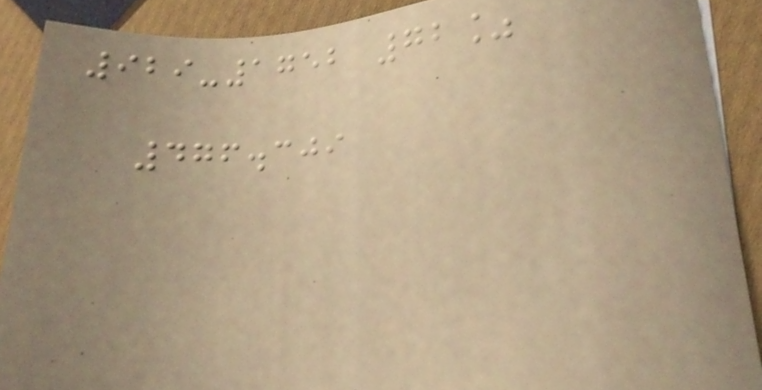929-1752 72%
476.309
